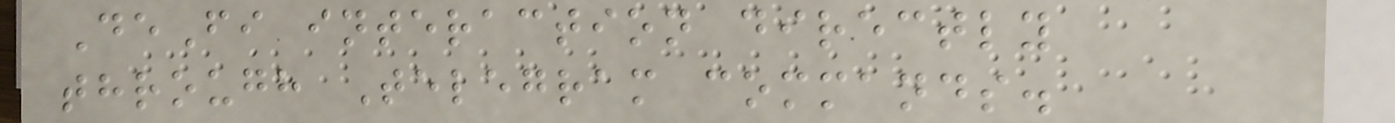DeFi interaction directly
through Telegram commands.
